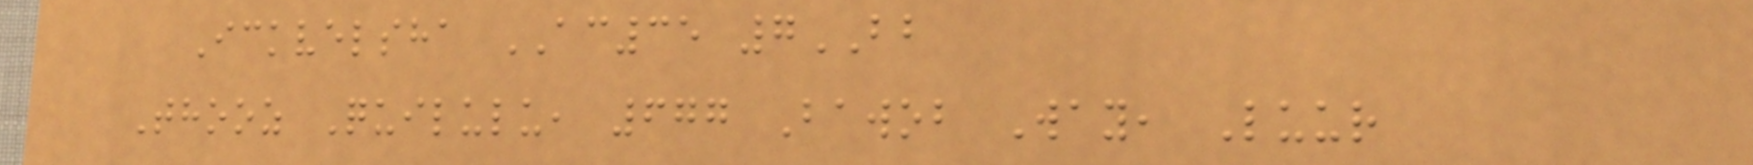Ickvelsha AC35 7BB
Thooz Quilulu, 677 Bawob Way, Luur
